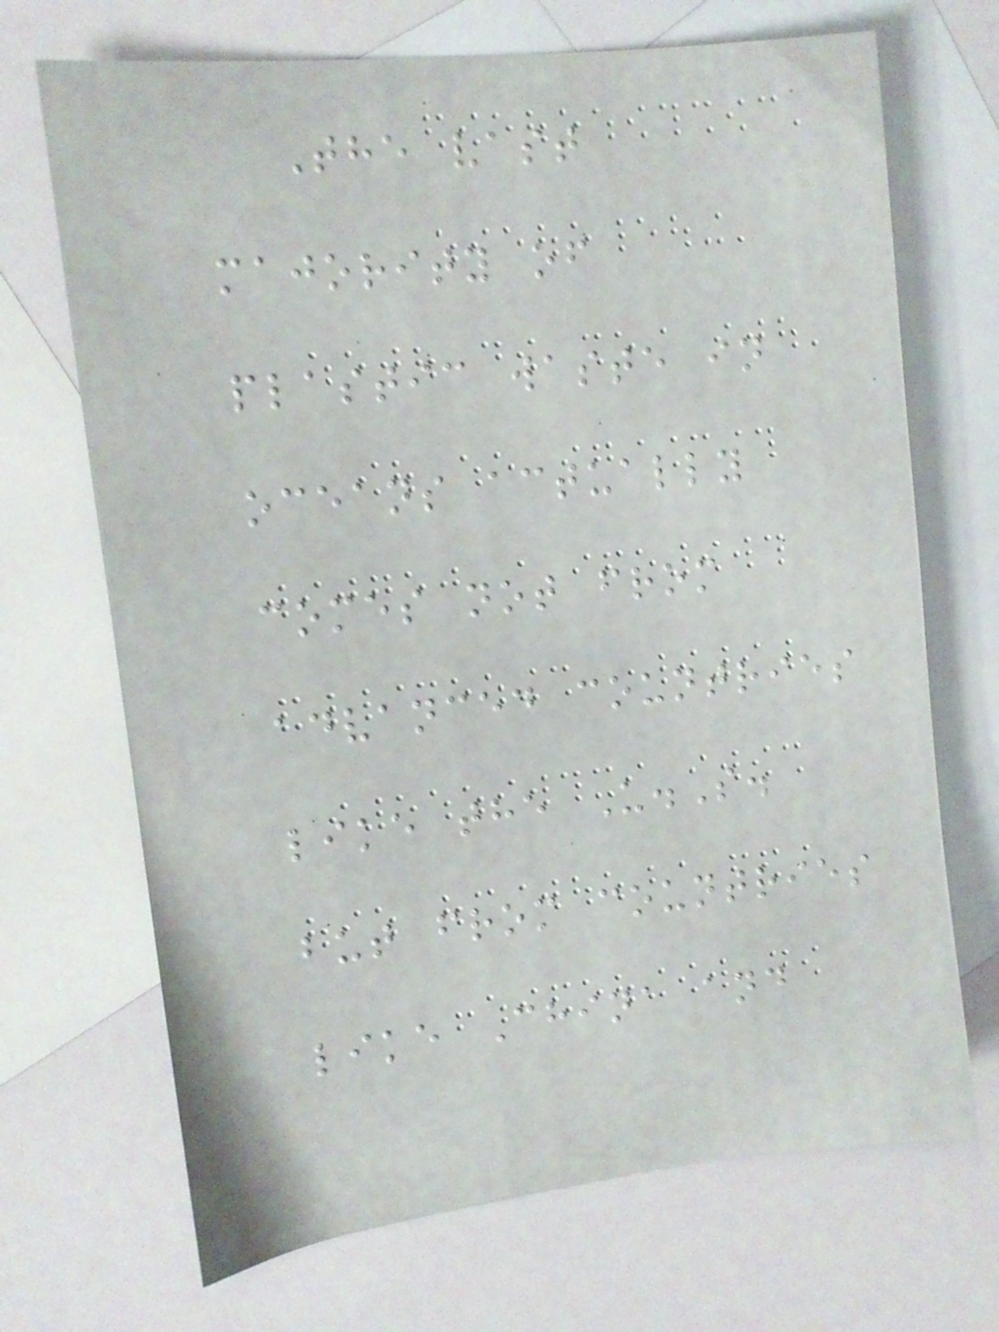The vast
majority of
plastic waste in
oceans actually
comes not from
advanced countries
like the U.S.
but from countries
like China and
